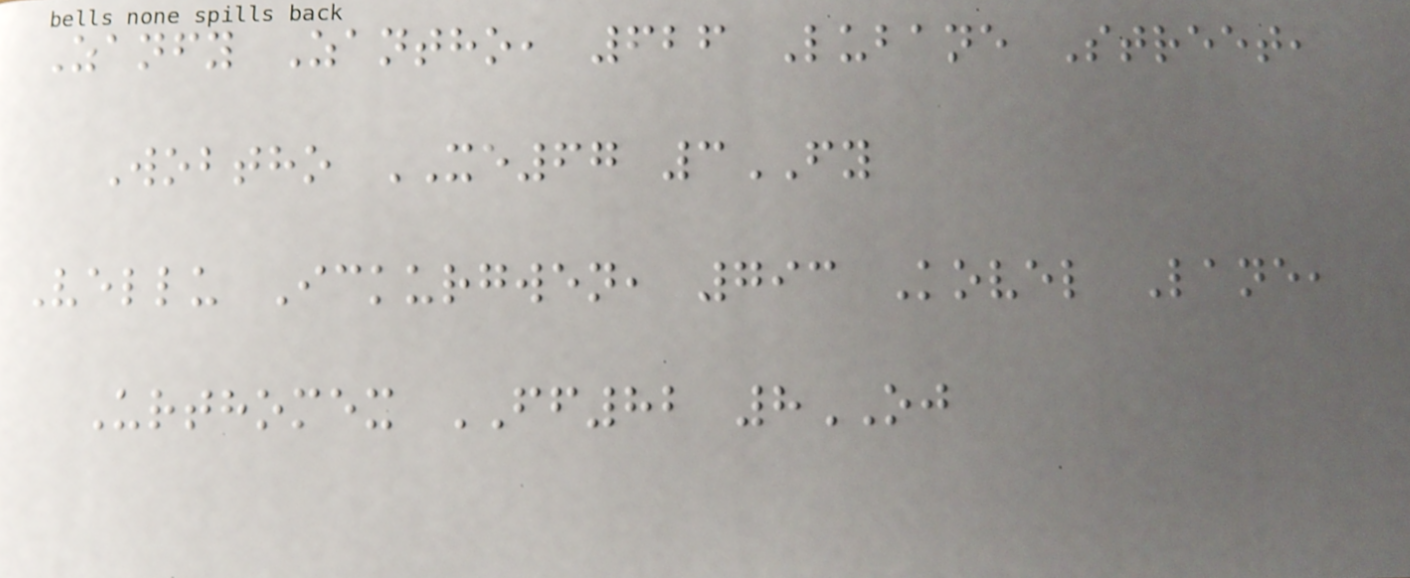Zanfy Zantho, 626 Lubane Street,
Wobtho XE67 3FY
Vellu Ickurgwen, 793 Kovel Lane,
Urthomex FF82 8OJ
